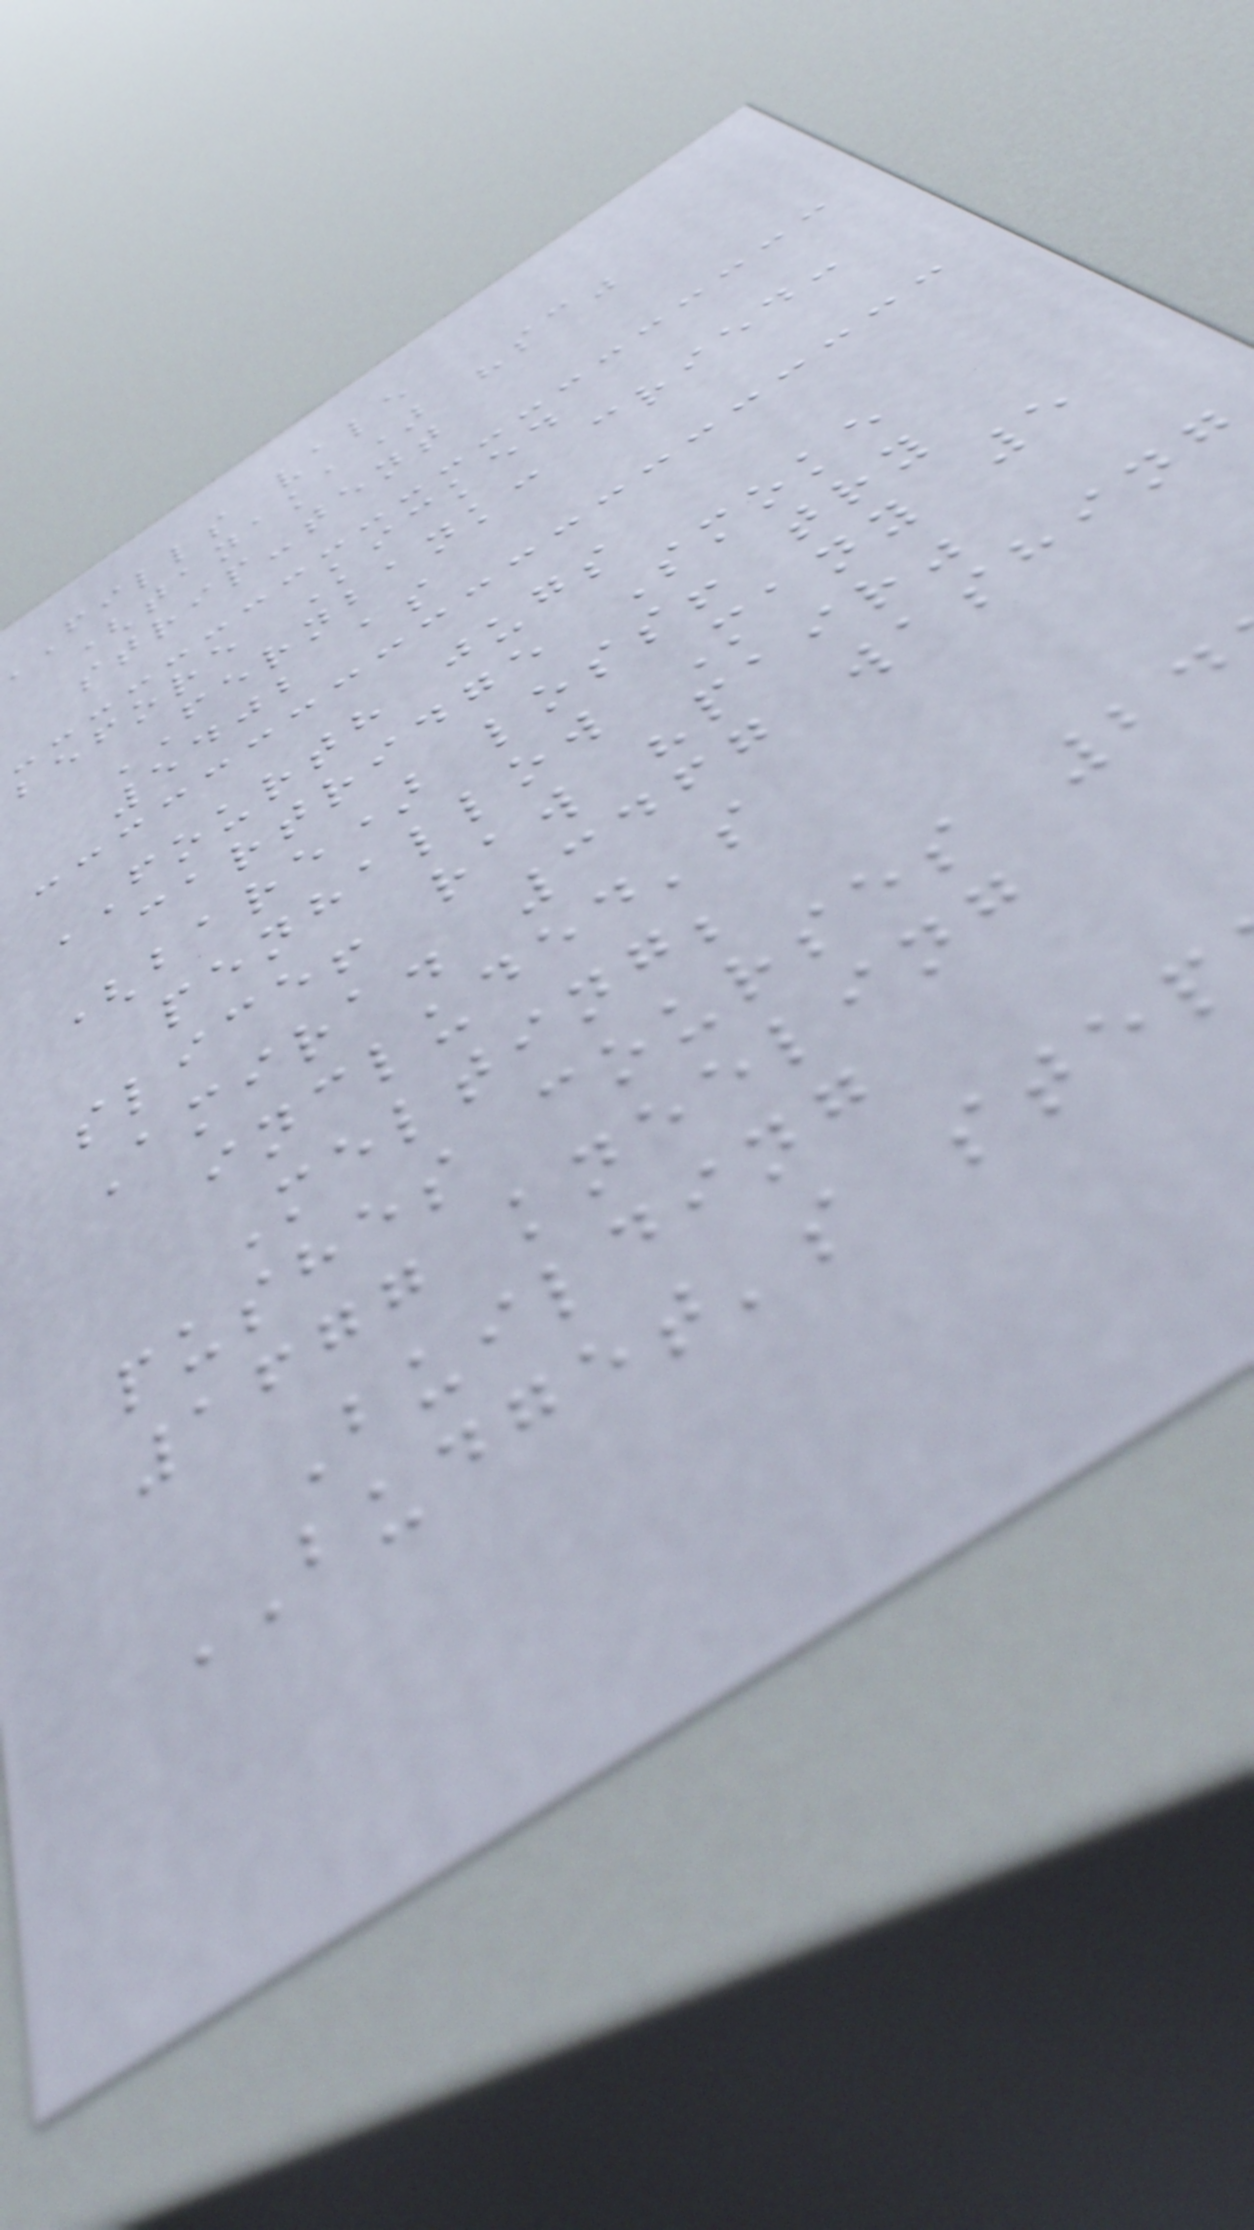fills vale
(tanaka) "sc"
strip-tent
before Kicked
FERNBANK: cried:
5402 as
FOURTH jugs
cartridge Smoke
(bare) loss! try
penhallow Many 5
slice! raw "pair"
Amira. 3467 washing
included's
Melting;
pushes courses 24
1677 kneeling
Building
BUDGET's step
